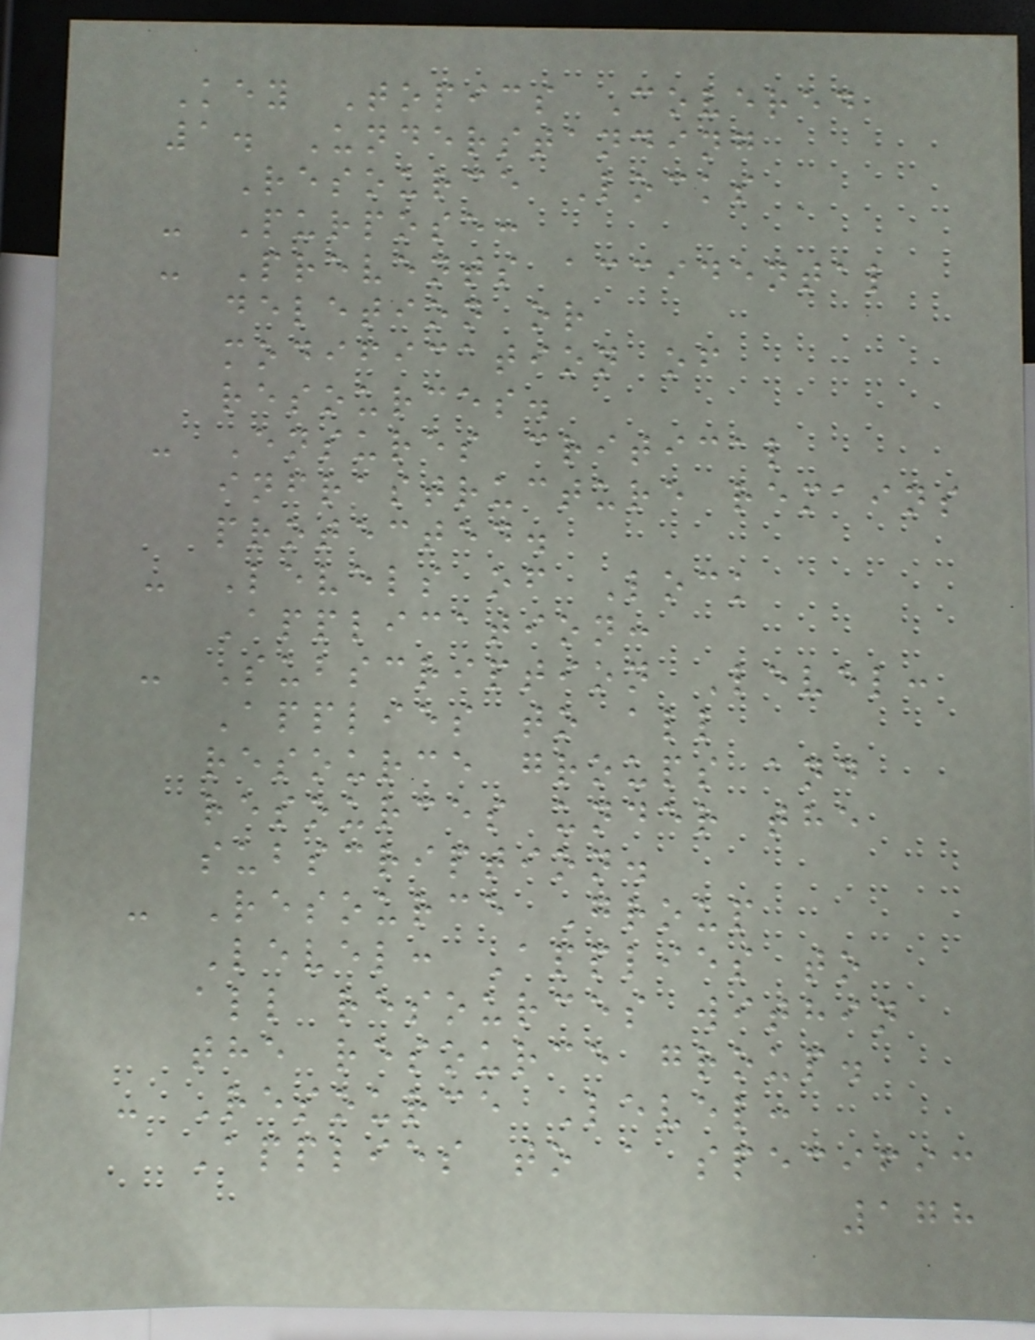Key Topics Covered
1. Understanding
Resource Locks
- Purpose:
- Prevents accidental
deletion or
modification of
resources.
- Ensures critical
infrastructure remains
protected.
- Levels of Lock
Application:
- Subscription Level:
Applies to all
resource groups and
resources under the
subscription.
- Resource Group
Level: Applies to
all resources within
the resource group.
- Resource Level:
Applies to a specific
178
